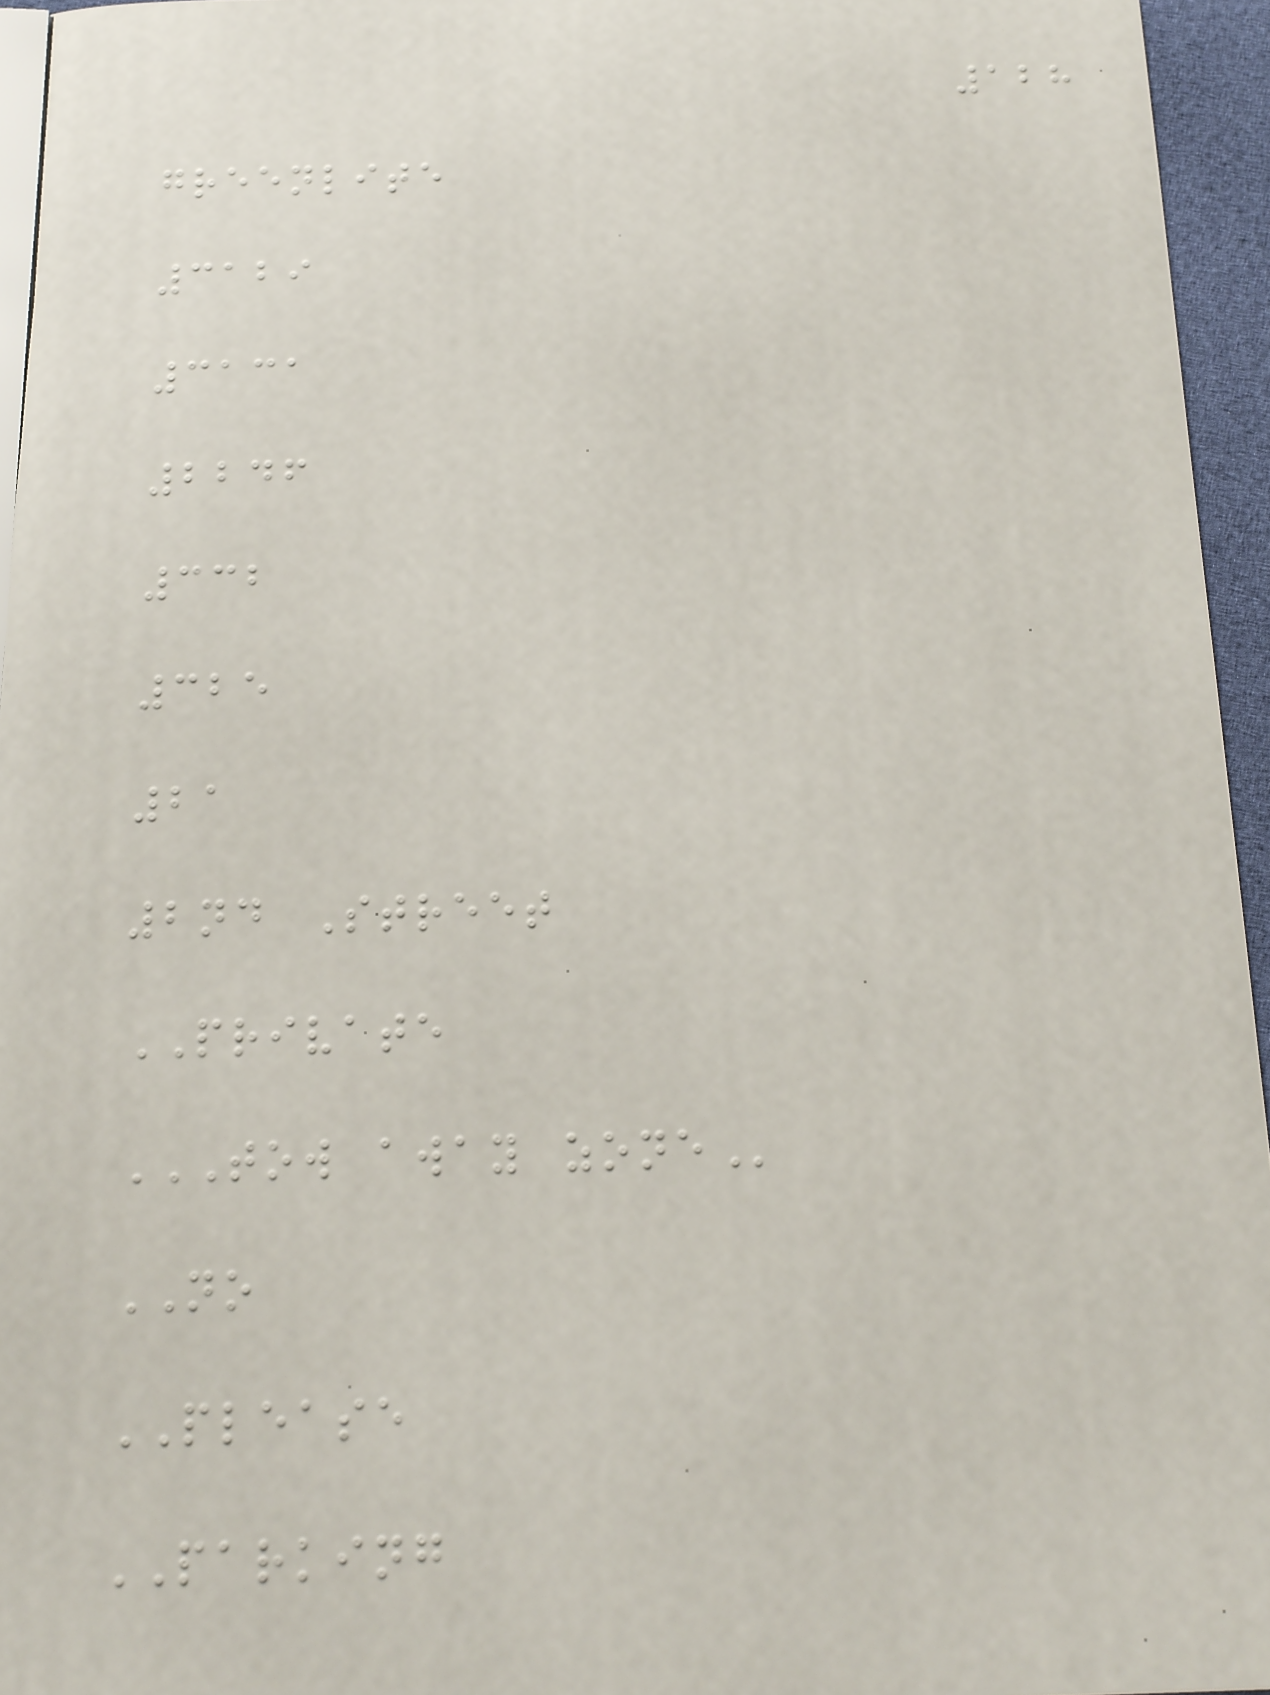128
greenlite
3129
3131
2246
332
325
21
2nd Street
PRIVATE
TOW AWAY ZONE
NO
PLEASE
PARKING
